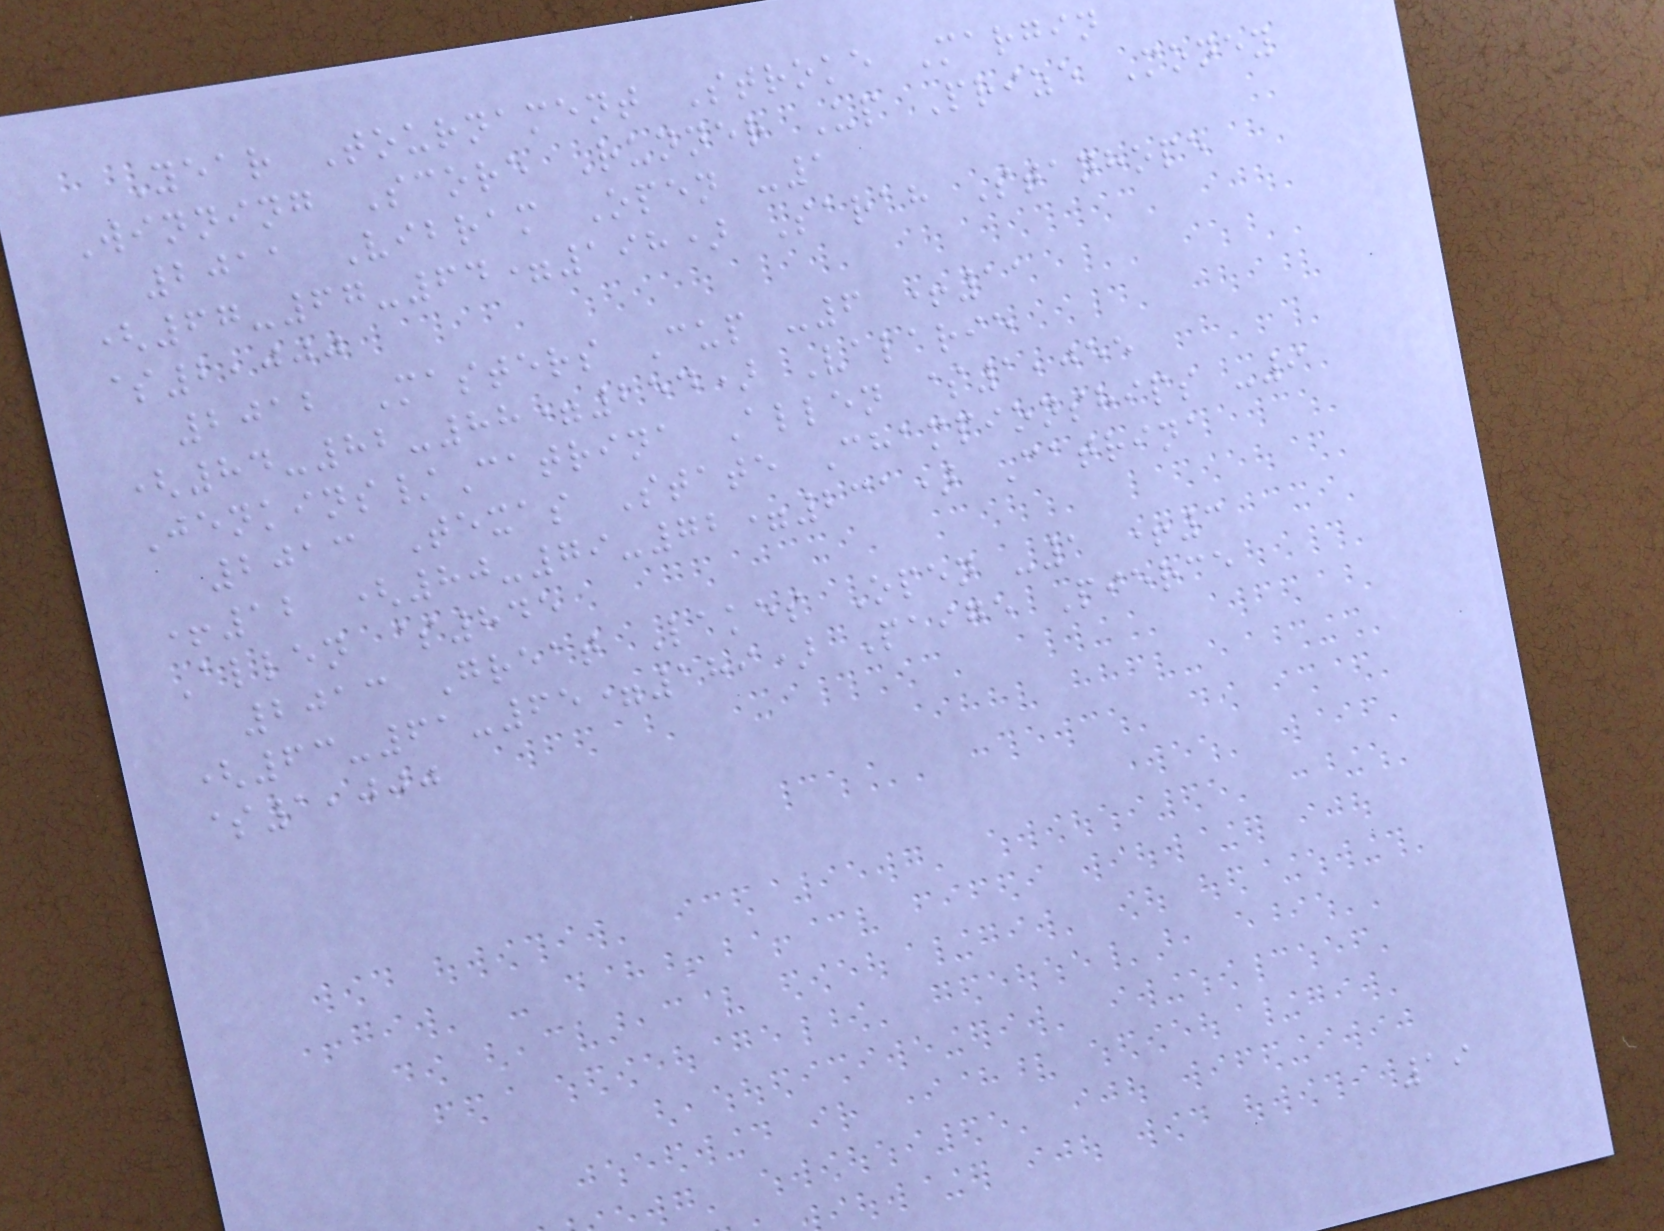Year Tournament Stroke Margin
Winning Score Runner Up Prize Money
2011 Vibram Open -1
(67-67-64=198) Sarah Stanhope
$2,000
2012 Masters Cup -6 +11
(84-82-88=254) Valarie
Jenkins/Catrina Allen $1,055
2013 Texas State Championships -9
+12 (80-79-72=231) Catrina
Allen $845
2013 Great Lakes Open -1 +3
(63-61-65=189) Paige Pierce
$1,000
19
